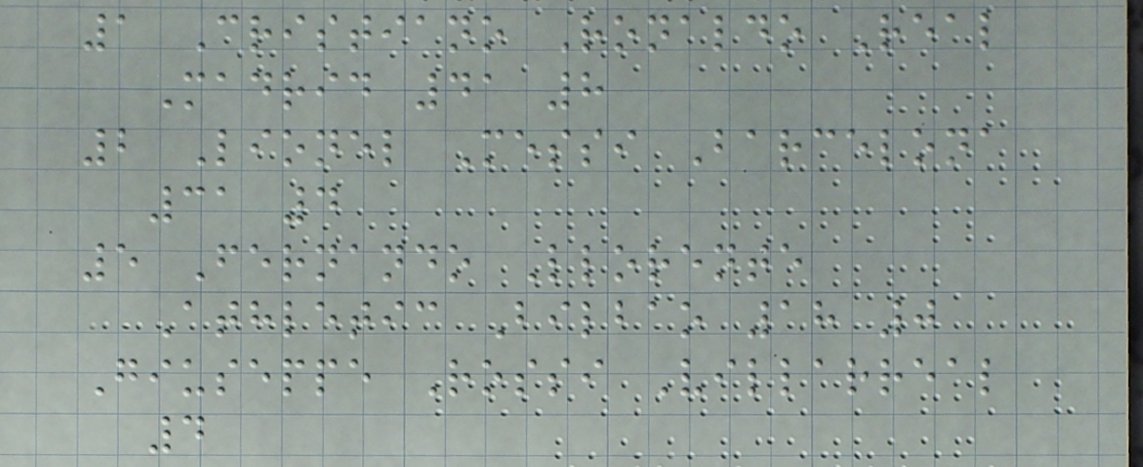1 Cristiano Ronaldo Real
Madrid 41 8
2 Lionel Messi Barcelona
31 4
5 Fernando Llorente
Athletic Bilbao 18 0
Giuseppe Rossi Villarreal
4
